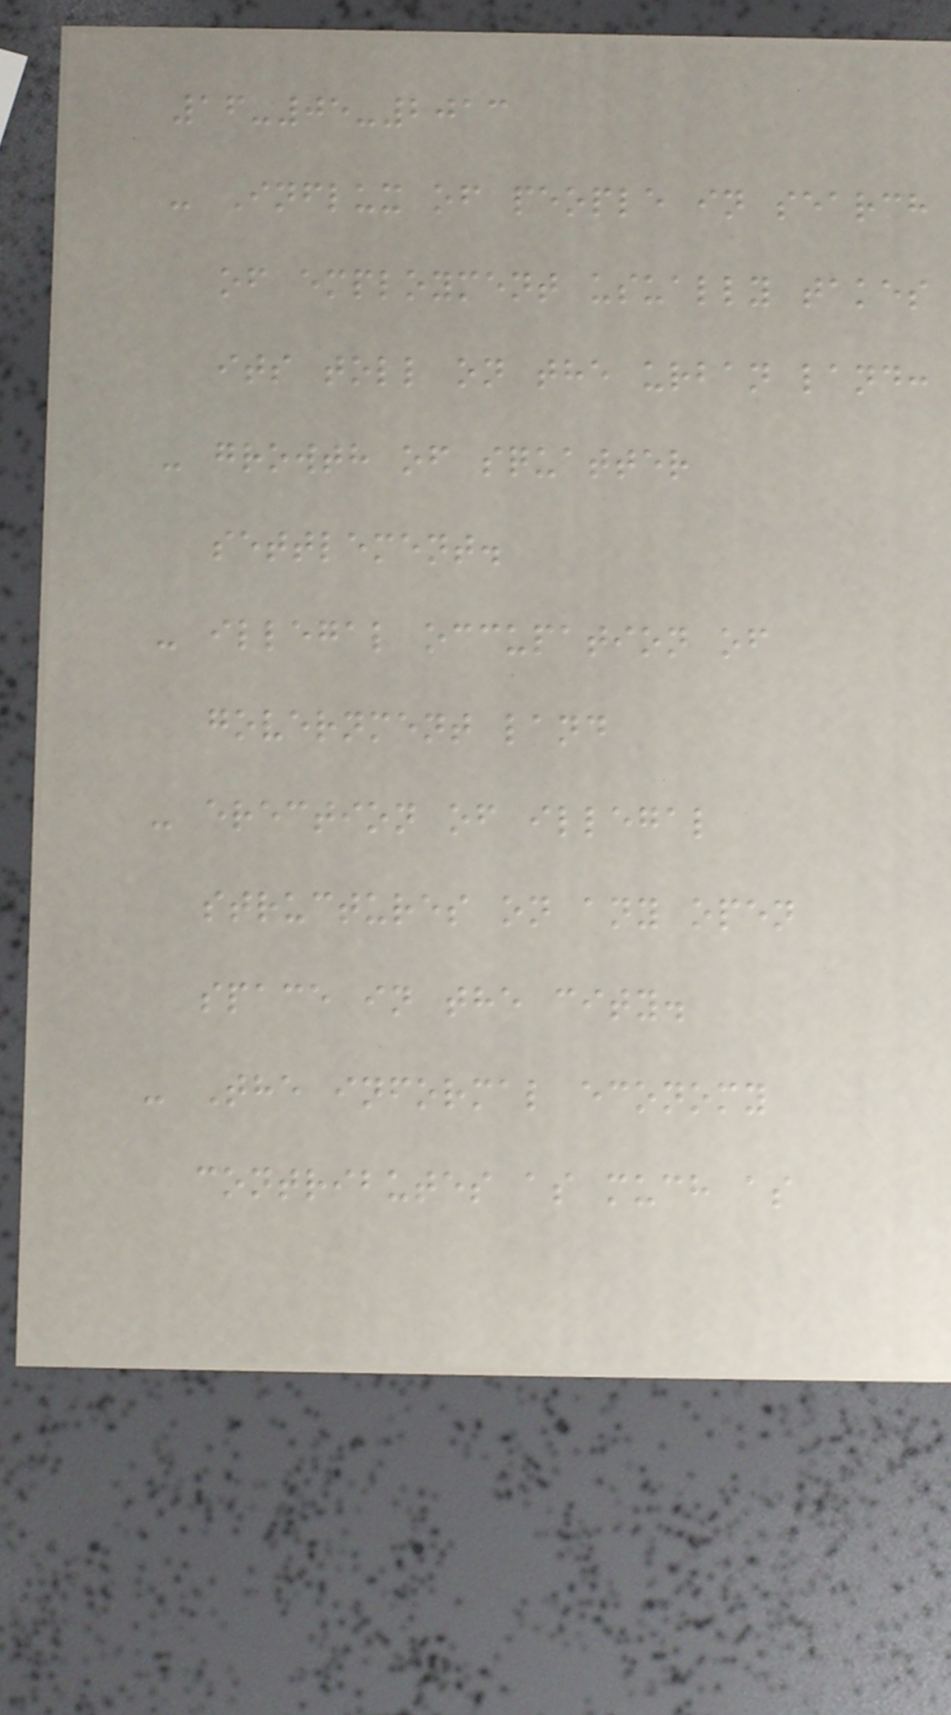16-05-2013
- Influx of people in search
of employment usually takes
its toll on the urban land:
- growth of squatter
settlement.
- illegal occupation of
government land
- erection of illegal
structures on any open
space in the city.
- The informal economy
contributes as much as
